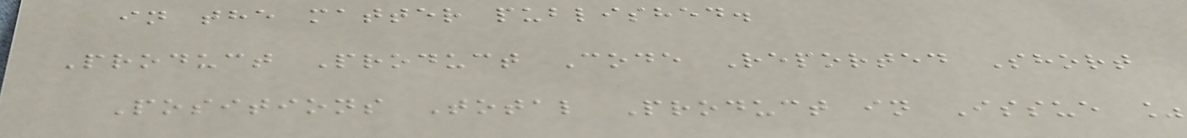in the matter published.
Product Product Code Reported Short
Positions Total Product in Issue %
